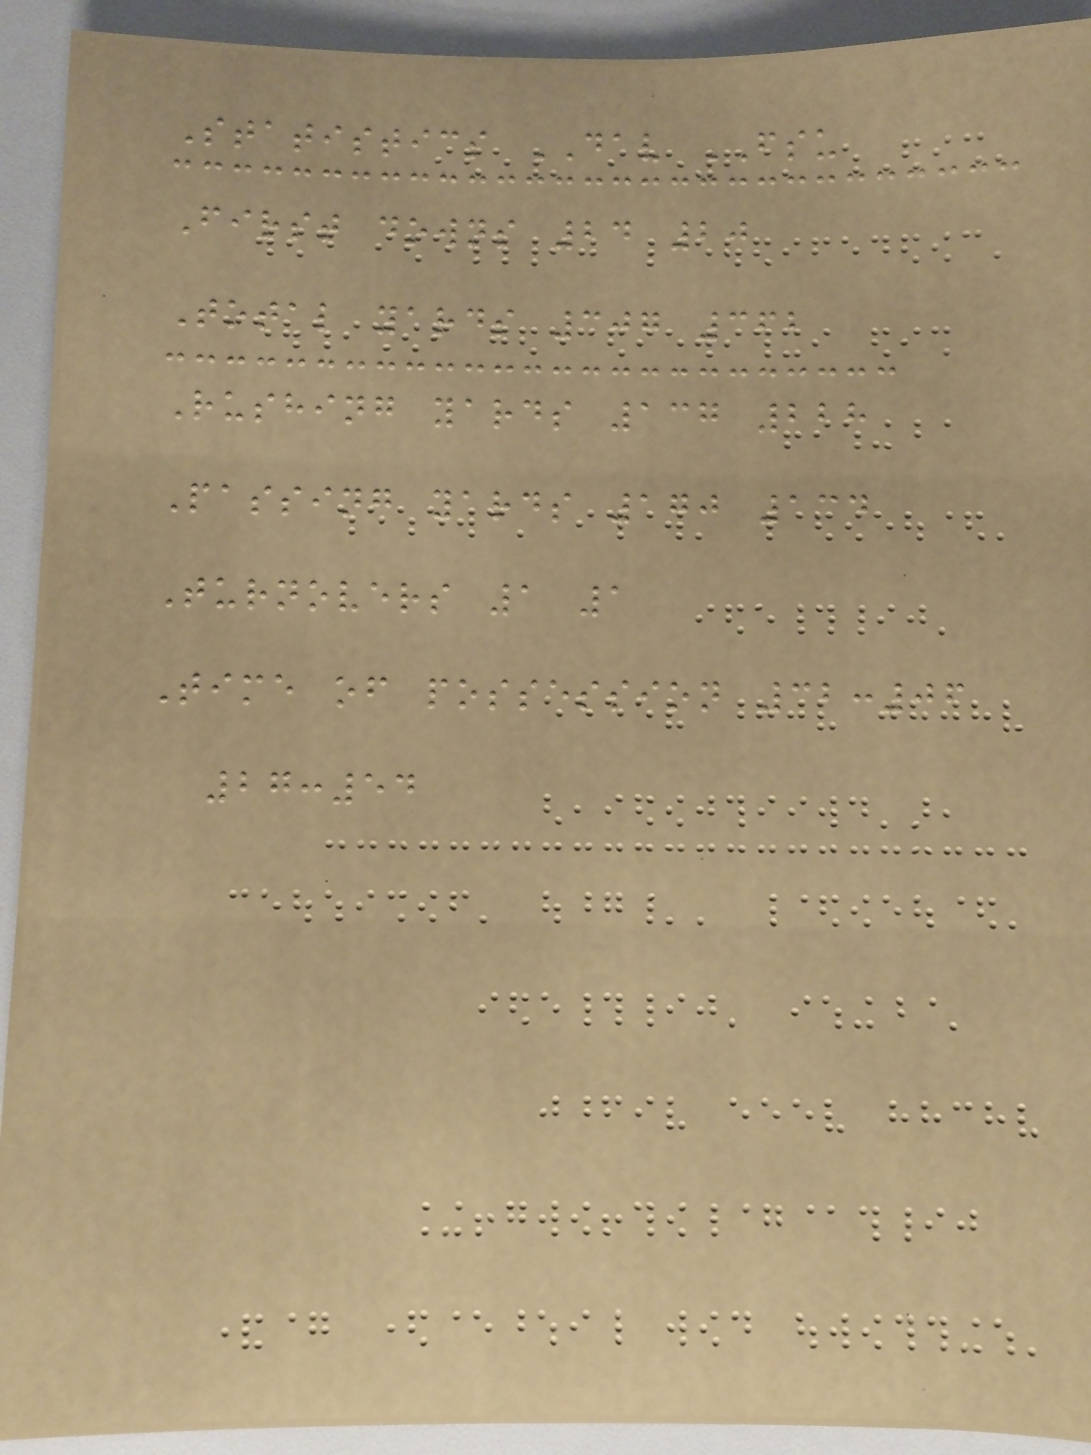Statistics DAV FSU
First downs 24 20
Total yards 307 362
Rushing yards 137 228
Passing yards 170 134
Turnovers 1 1
Time of possession 32:06
27:54
